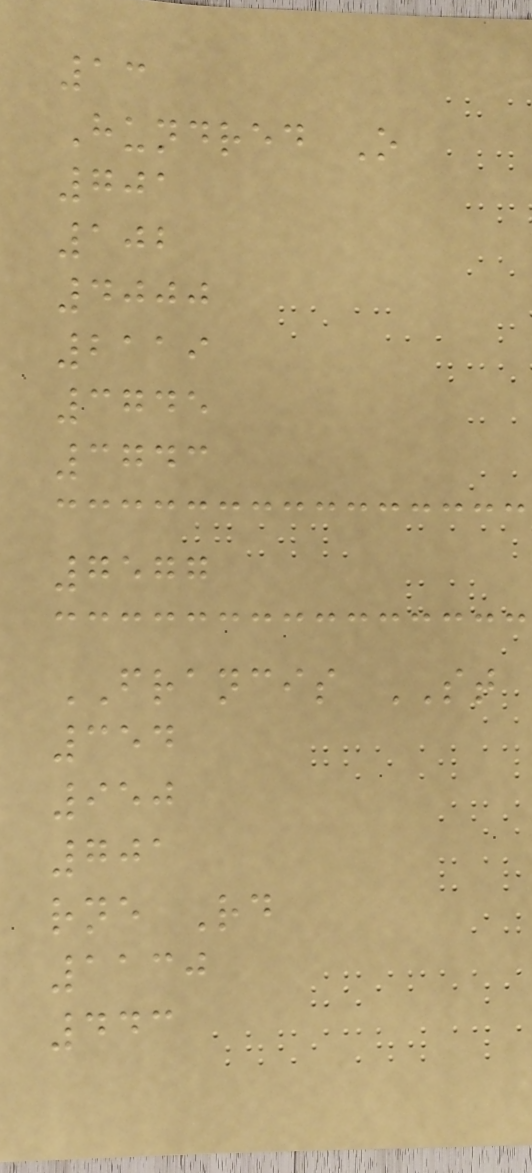13
Hundred O
701
102
4000
2119
3745
3743
7577
FRANCIS ST
354
950
701
rne Rd
1130
443
